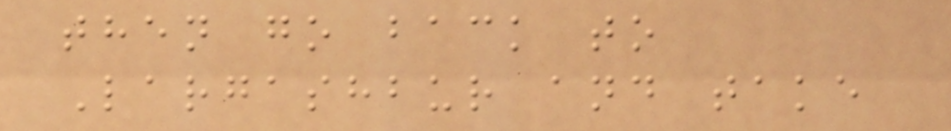then go back to
Largashbur and take
